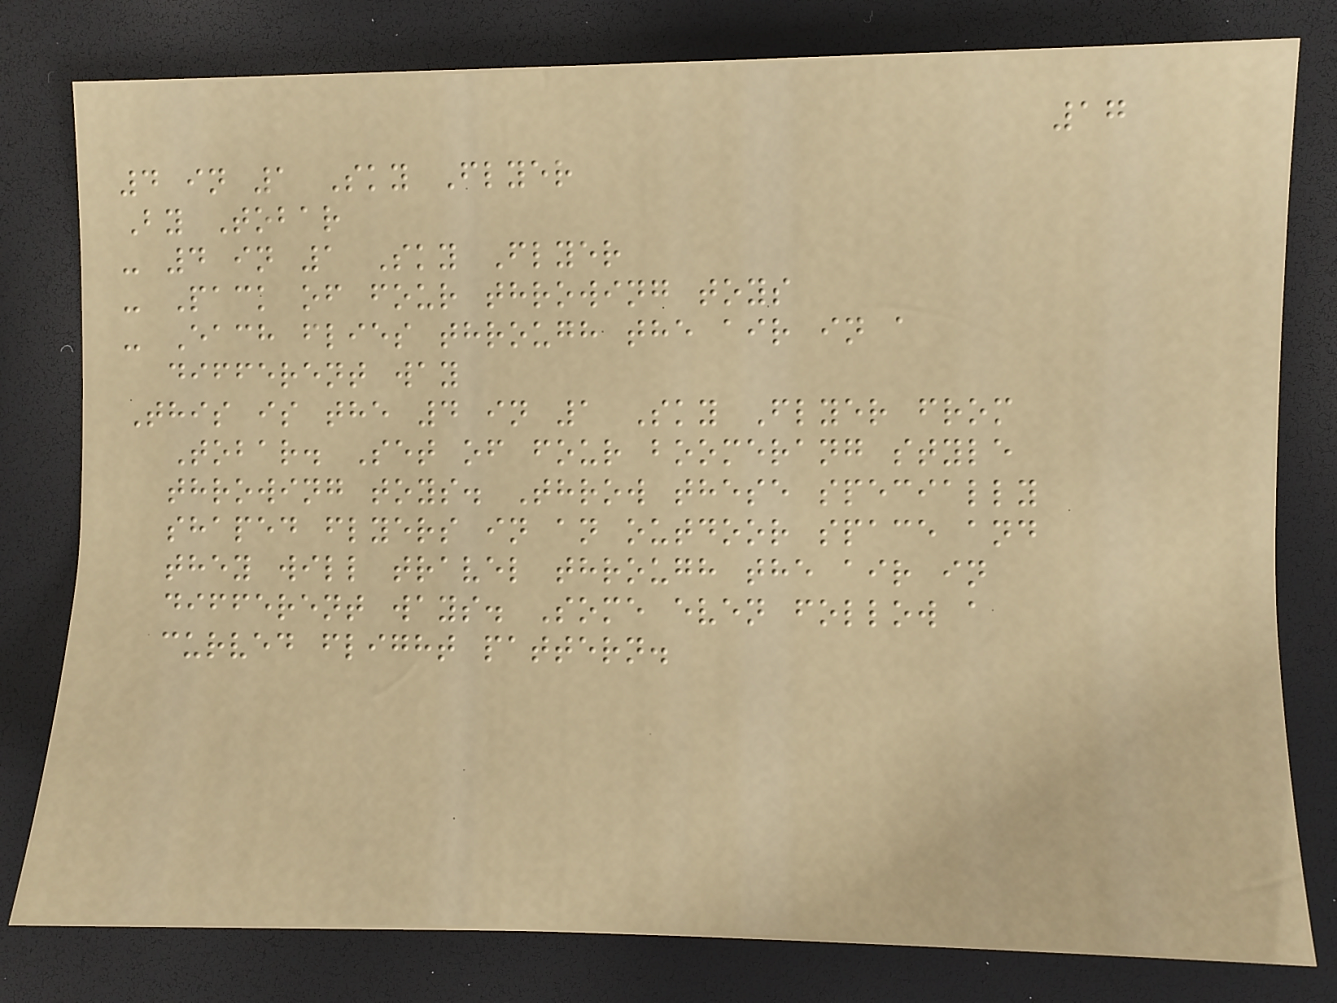17
4 in 1 Sky Flyer
By Tobar
- 4 in 1 Sky Flyer
- Pack of four throwing toys
- Each flies through the air in a
different way
This is the 4 in 1 Sky Flyer from
Tobar. Set of four boomerang style
throwing toys. Throw these specially
shaped flyers in an outdoor space and
they will travel through the air in
different ways. Some even follow a
curved flight pattern.
